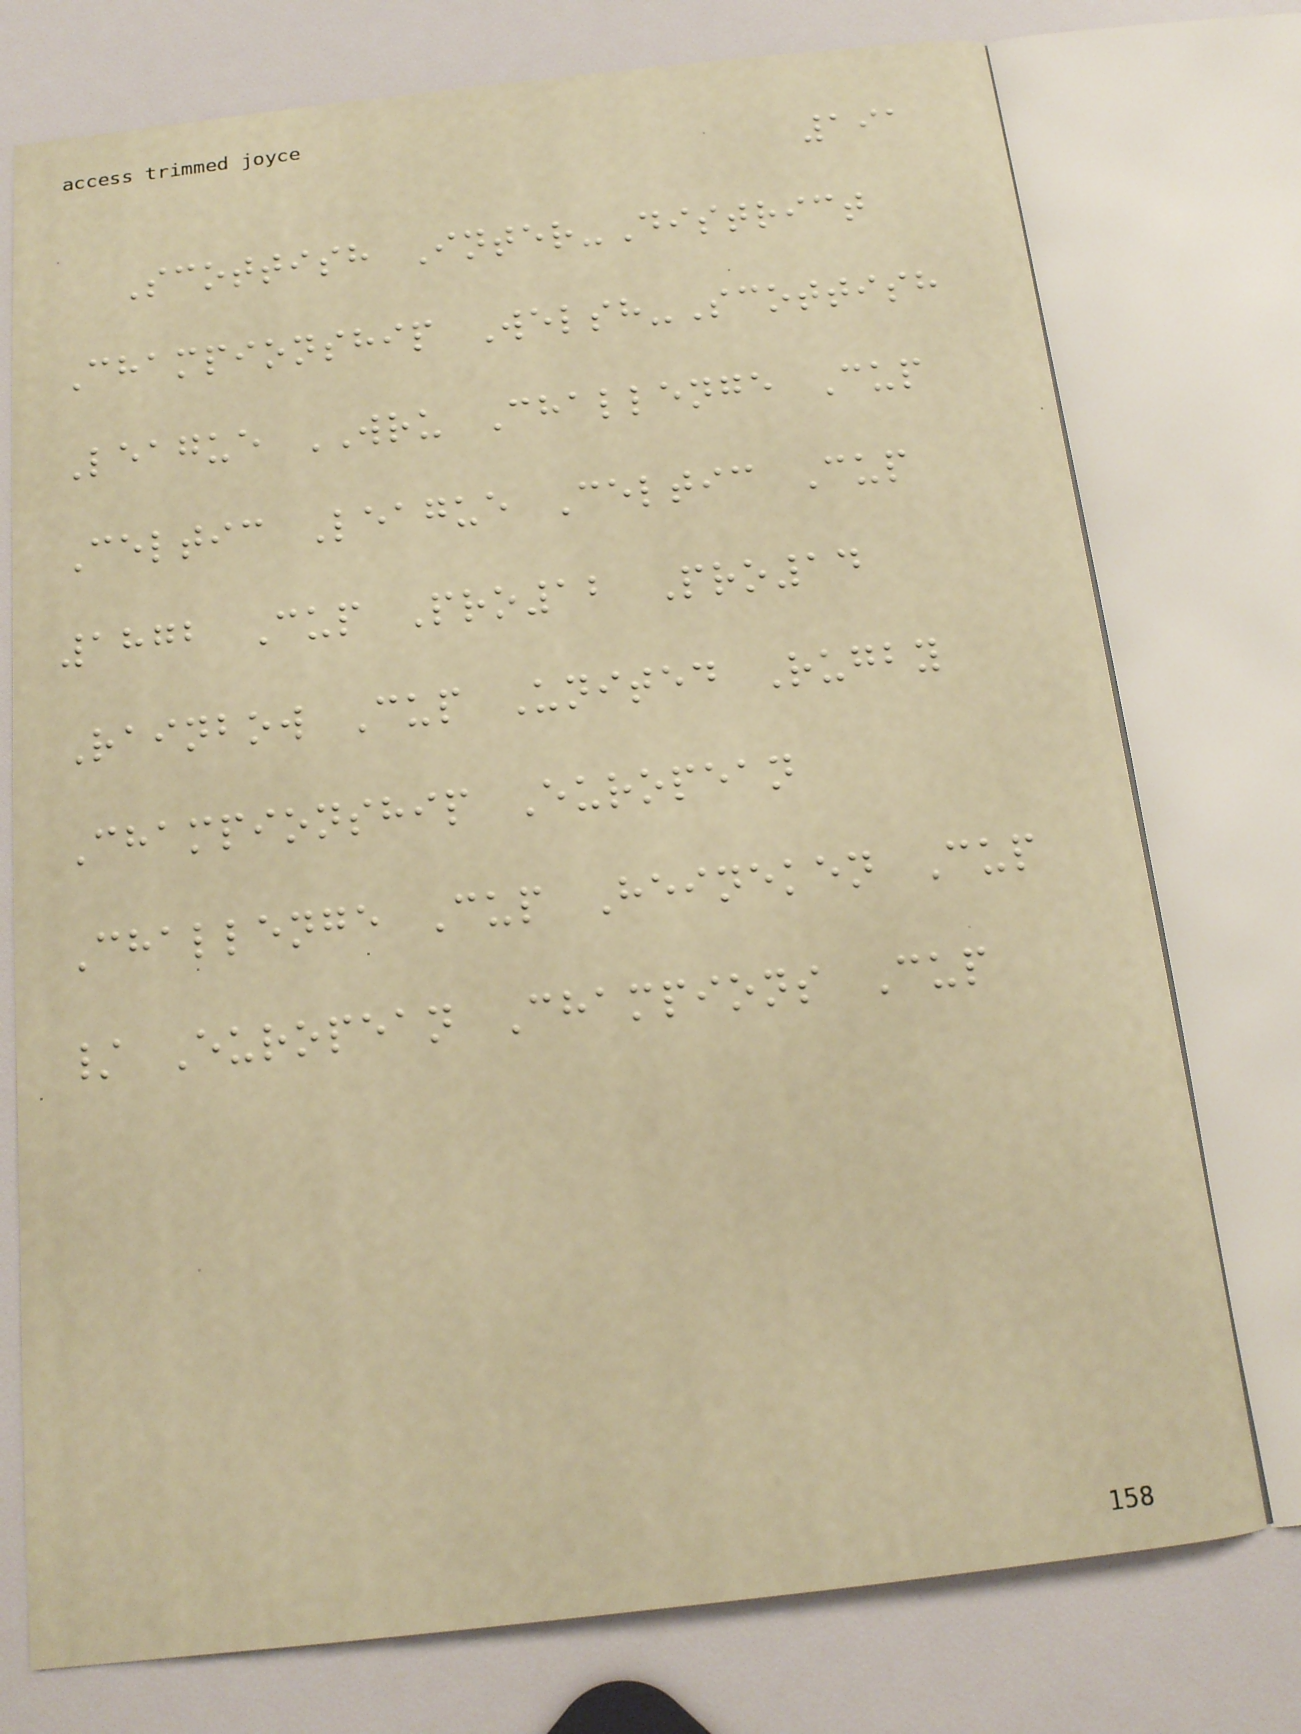191
Scottish Inter-District
Championship Welsh-Scottish
League WRU Challenge Cup
Celtic League Celtic Cup
1872 Cup Pro12 Pro14
Rainbow Cup United Rugby
Championship European
Challenge Cup Heineken Cup
/ European Champions Cup
